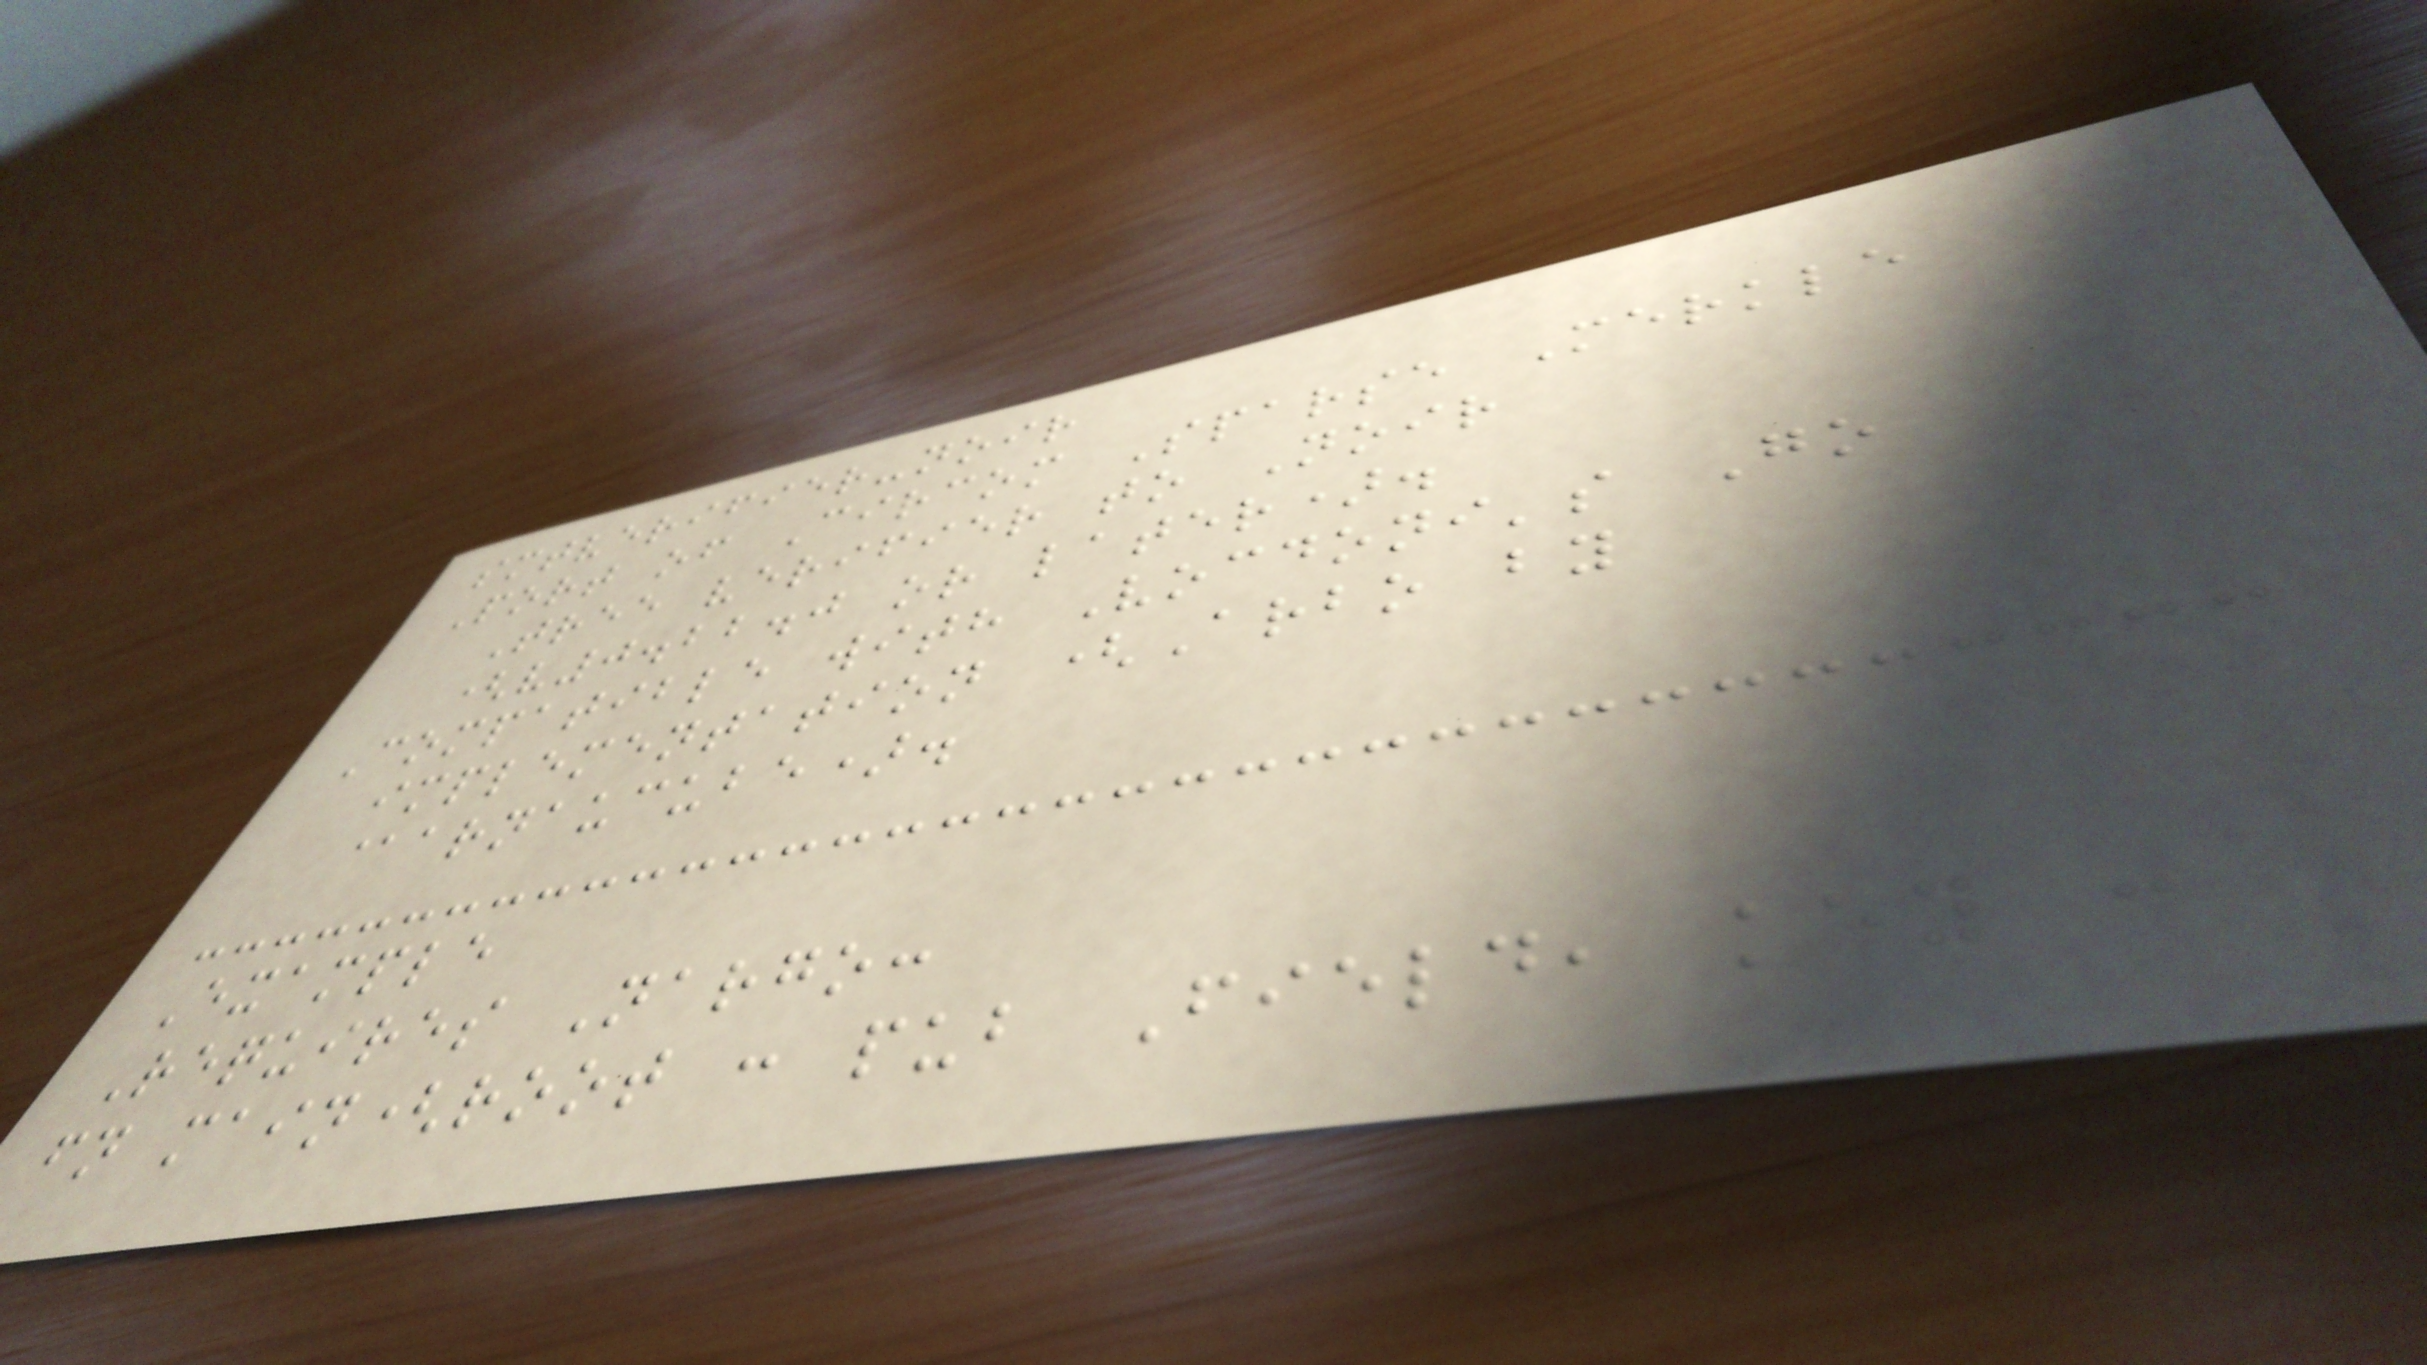smtverifier-noir
Port of Circom Sparse Merkle
Tree verifier to Noir
(v0.22.0 or later).
Compatible with Vocdoni's Go
implementation (Arbo by
@arnaucube).
Example
Requires Nargo:
fn main(root : pub Field, key :
